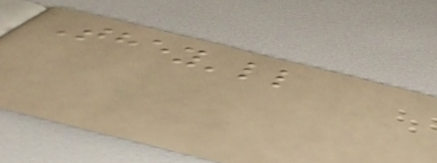They'll
